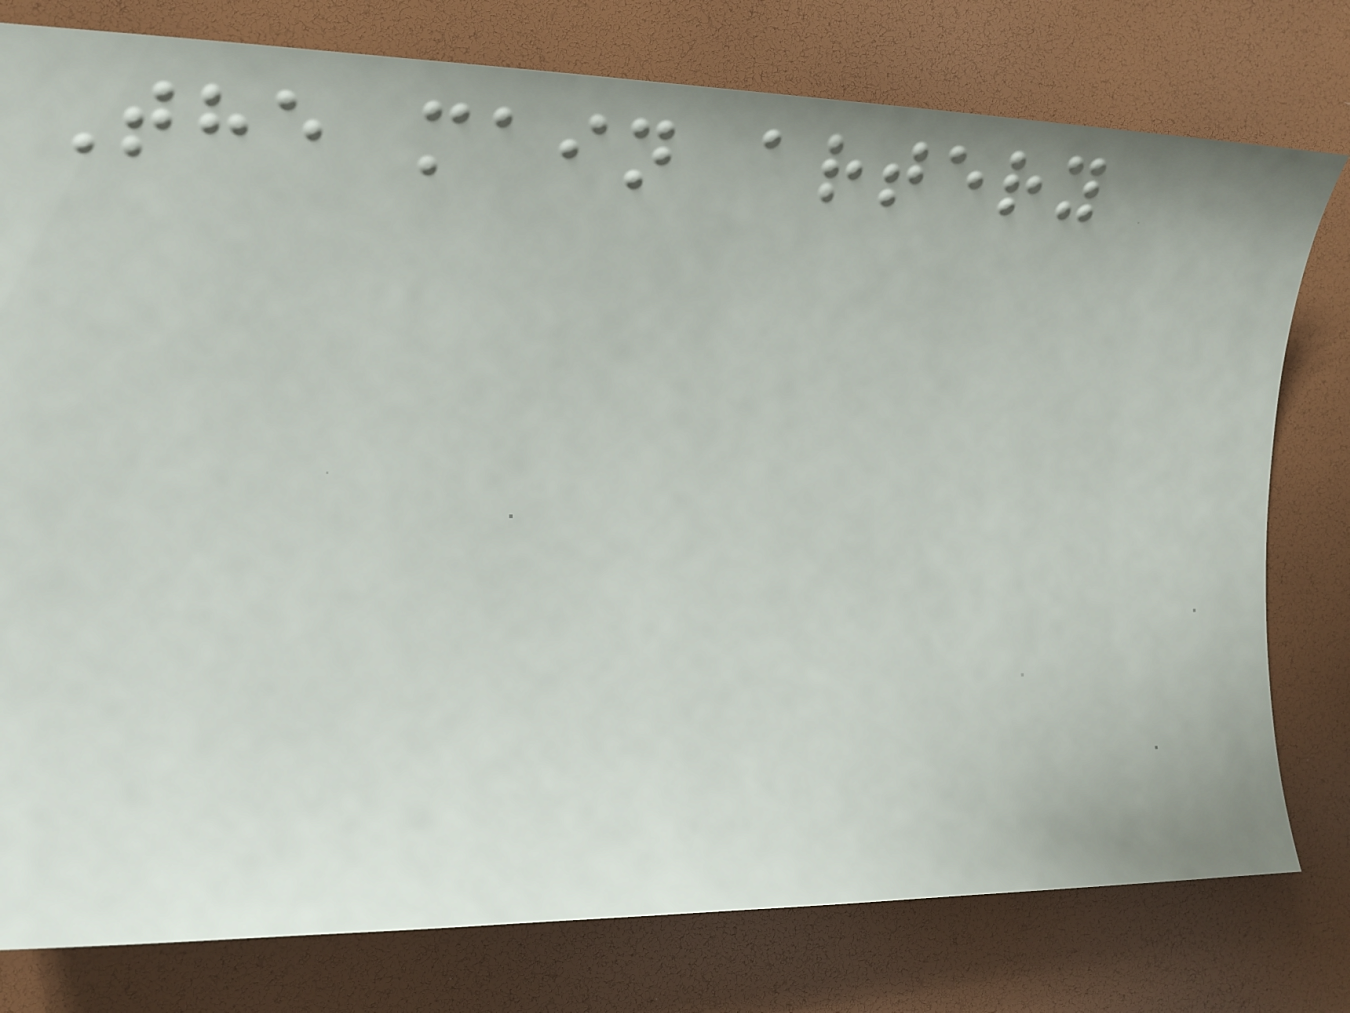The main artery
